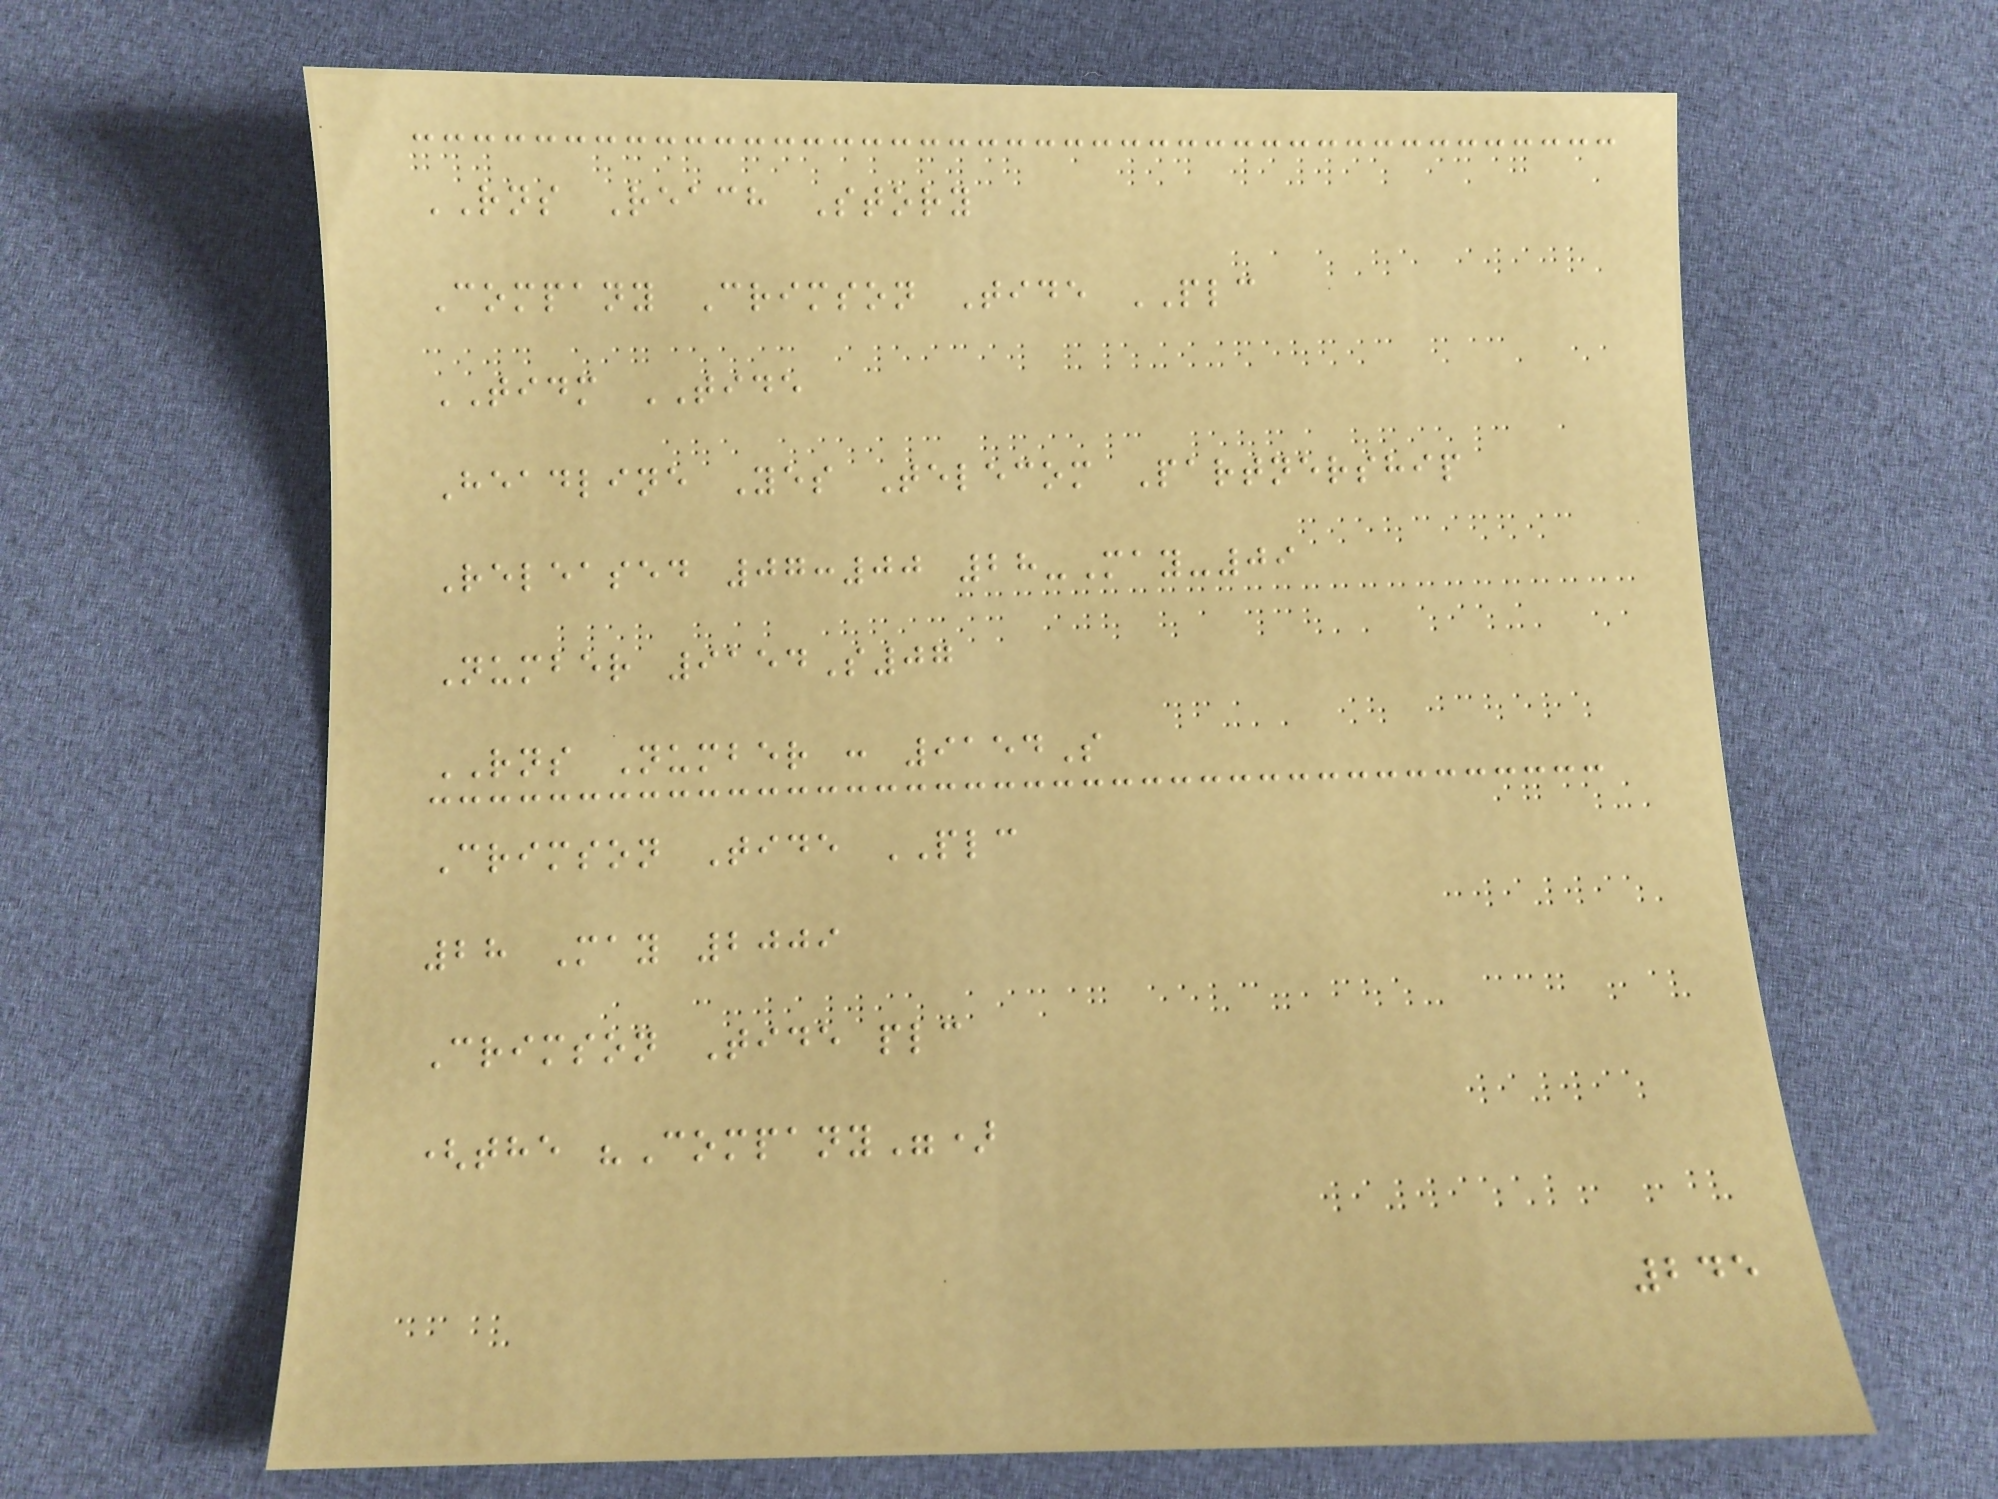RNS Reach Story
Company Crimson Tide PLC
TIDM TIDE
Headline Yes Telecom Partnership
Released 07:00 28-May-09
Number 9154S07
RNS Number : 9154S
Crimson Tide PLC
28 May 2009
Crimson Tide plc
(the "Company")
245
